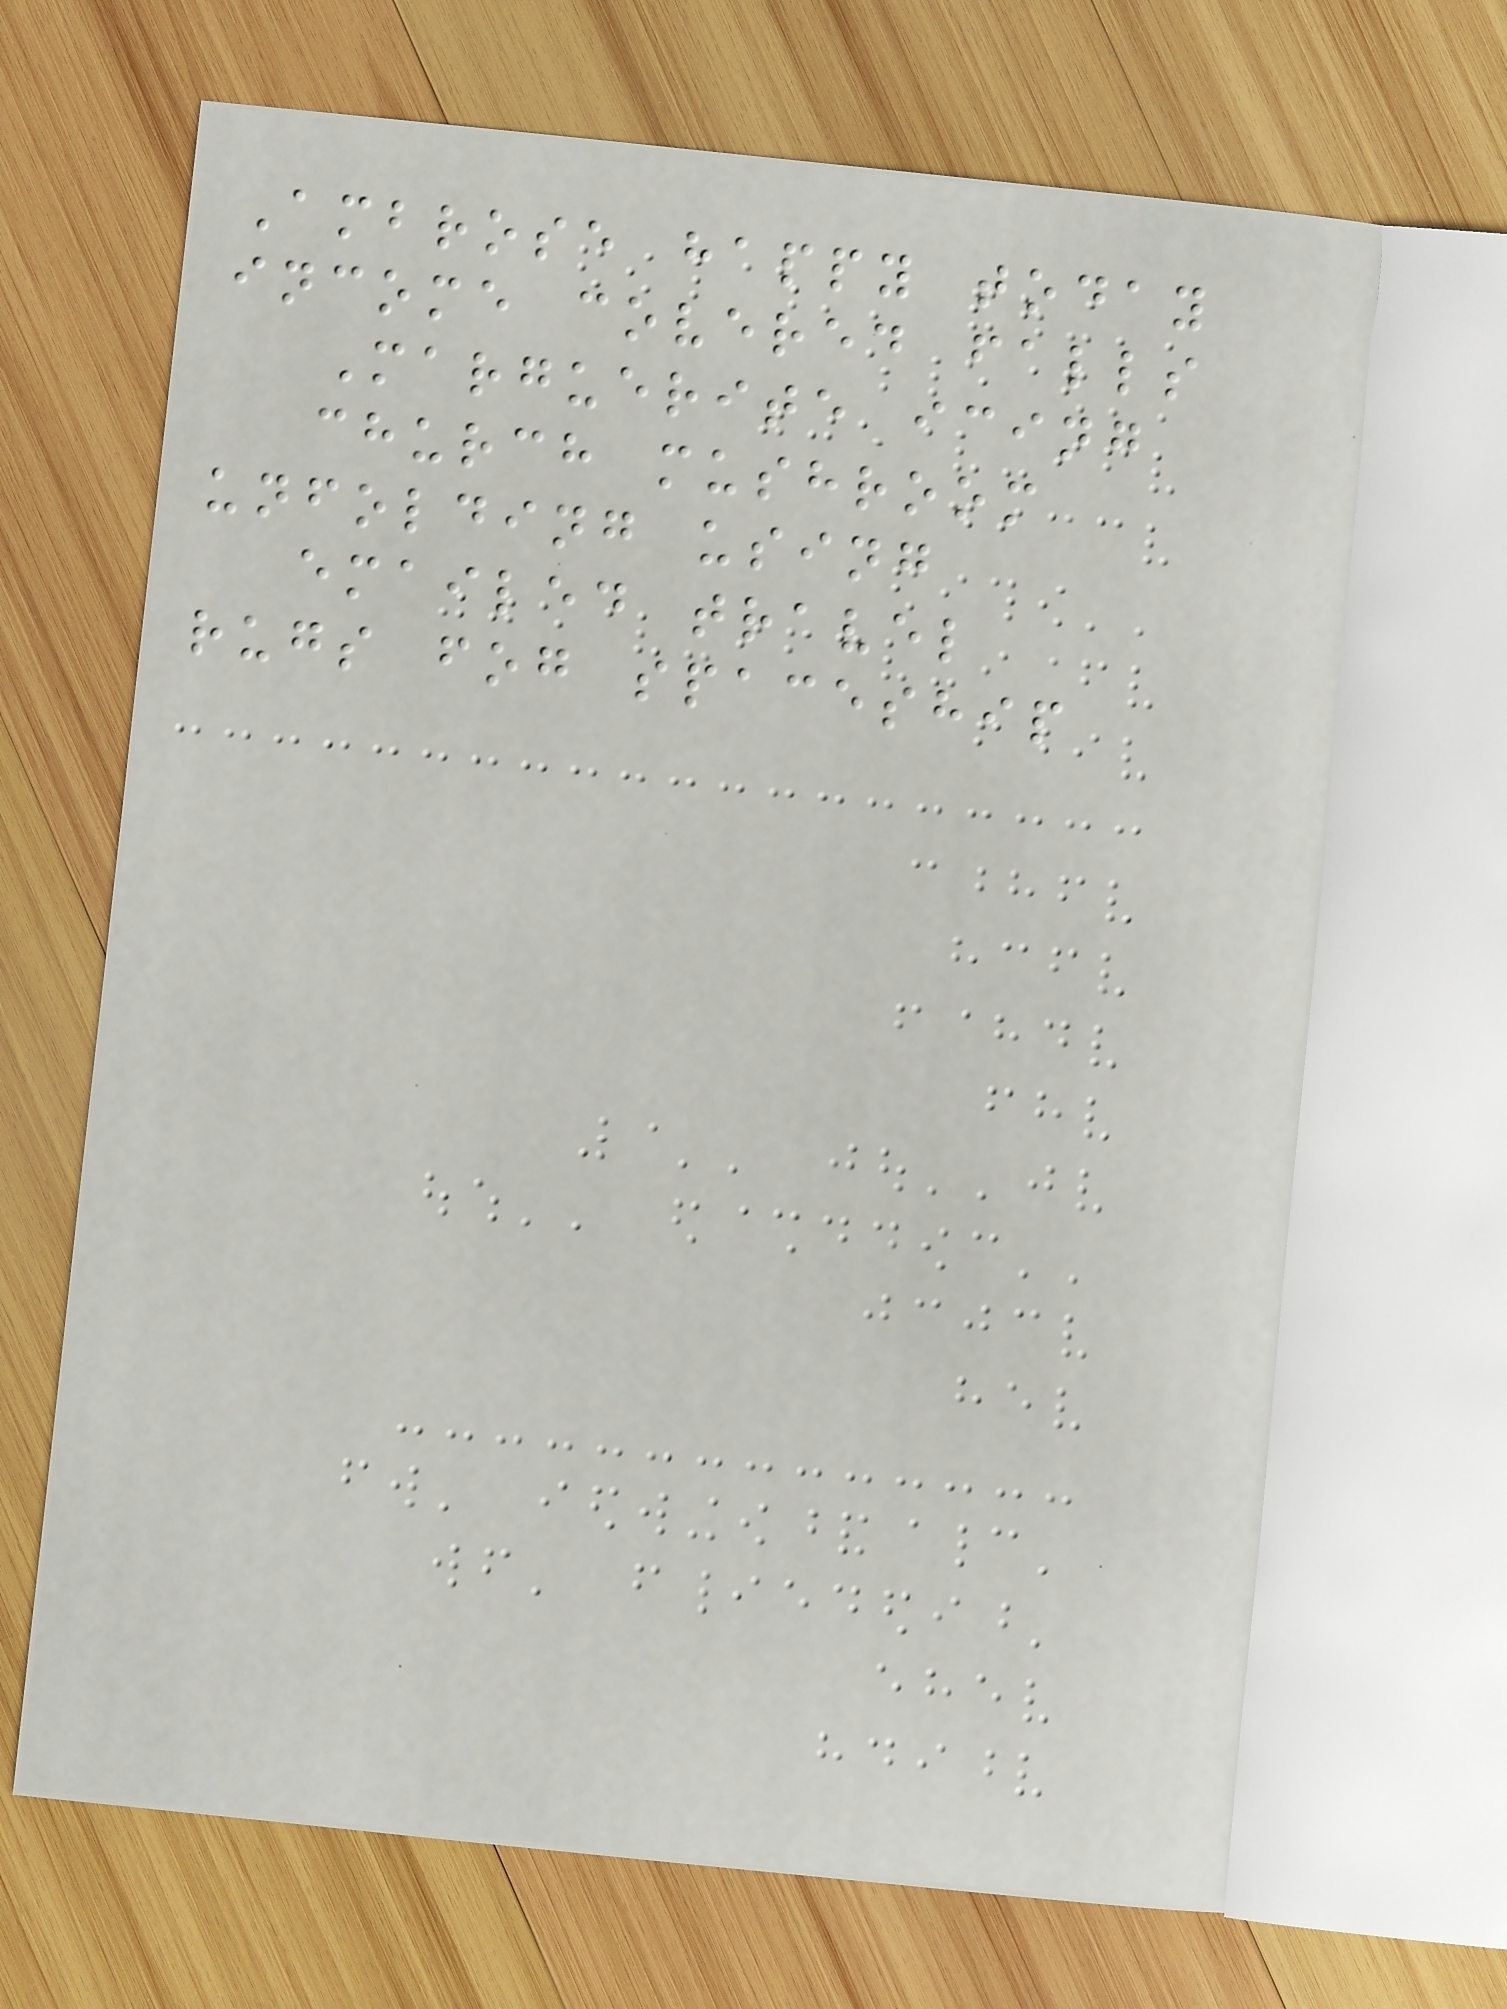Ambrose happy today
income covered falls
Marguerite icing
church mushroom
unfolding using
emailed travel
rugs fog spaceship
